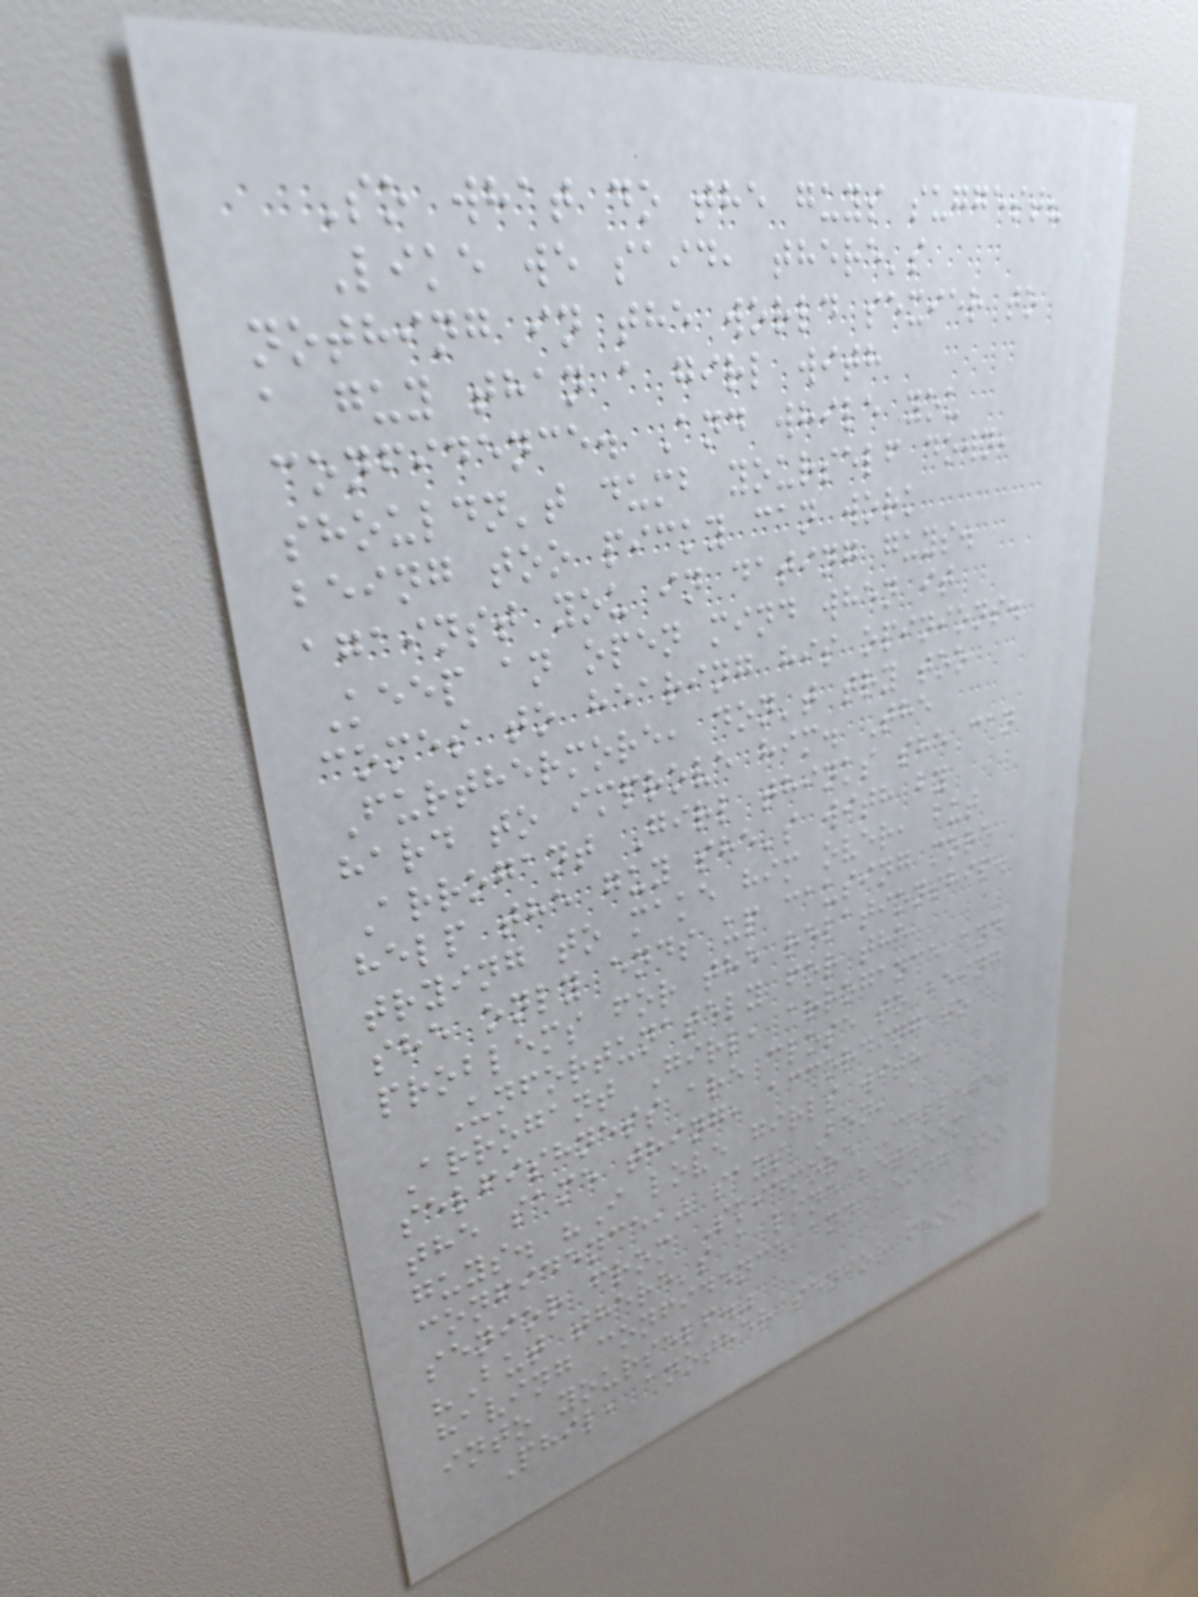So what do the guys suggest?
Like we said, there's
nothing in the world sexier to
a guy than a girl with
confidence. And while you
shouldn't dumb yourself down,
being too picky can work
against you in dating guys.
Keep an open mind when it
comes to hearing his opinions.
Furthermore, don't try too
hard to improve him. The
Arrogant Girl thinks she can
help the guy she's with by
trying to make him over, but
she only ends up causing more
problems for the relationship.
Unfortunately for the
Arrogant Girl, arrogance and
selfishness are close to being
the same thing, according to
guys. "I love girls with
confidence," says Ben, a
senior from Skidmore College.
"But there's a line between
having confidence and being too
into yourself."
Phil, another senior from
